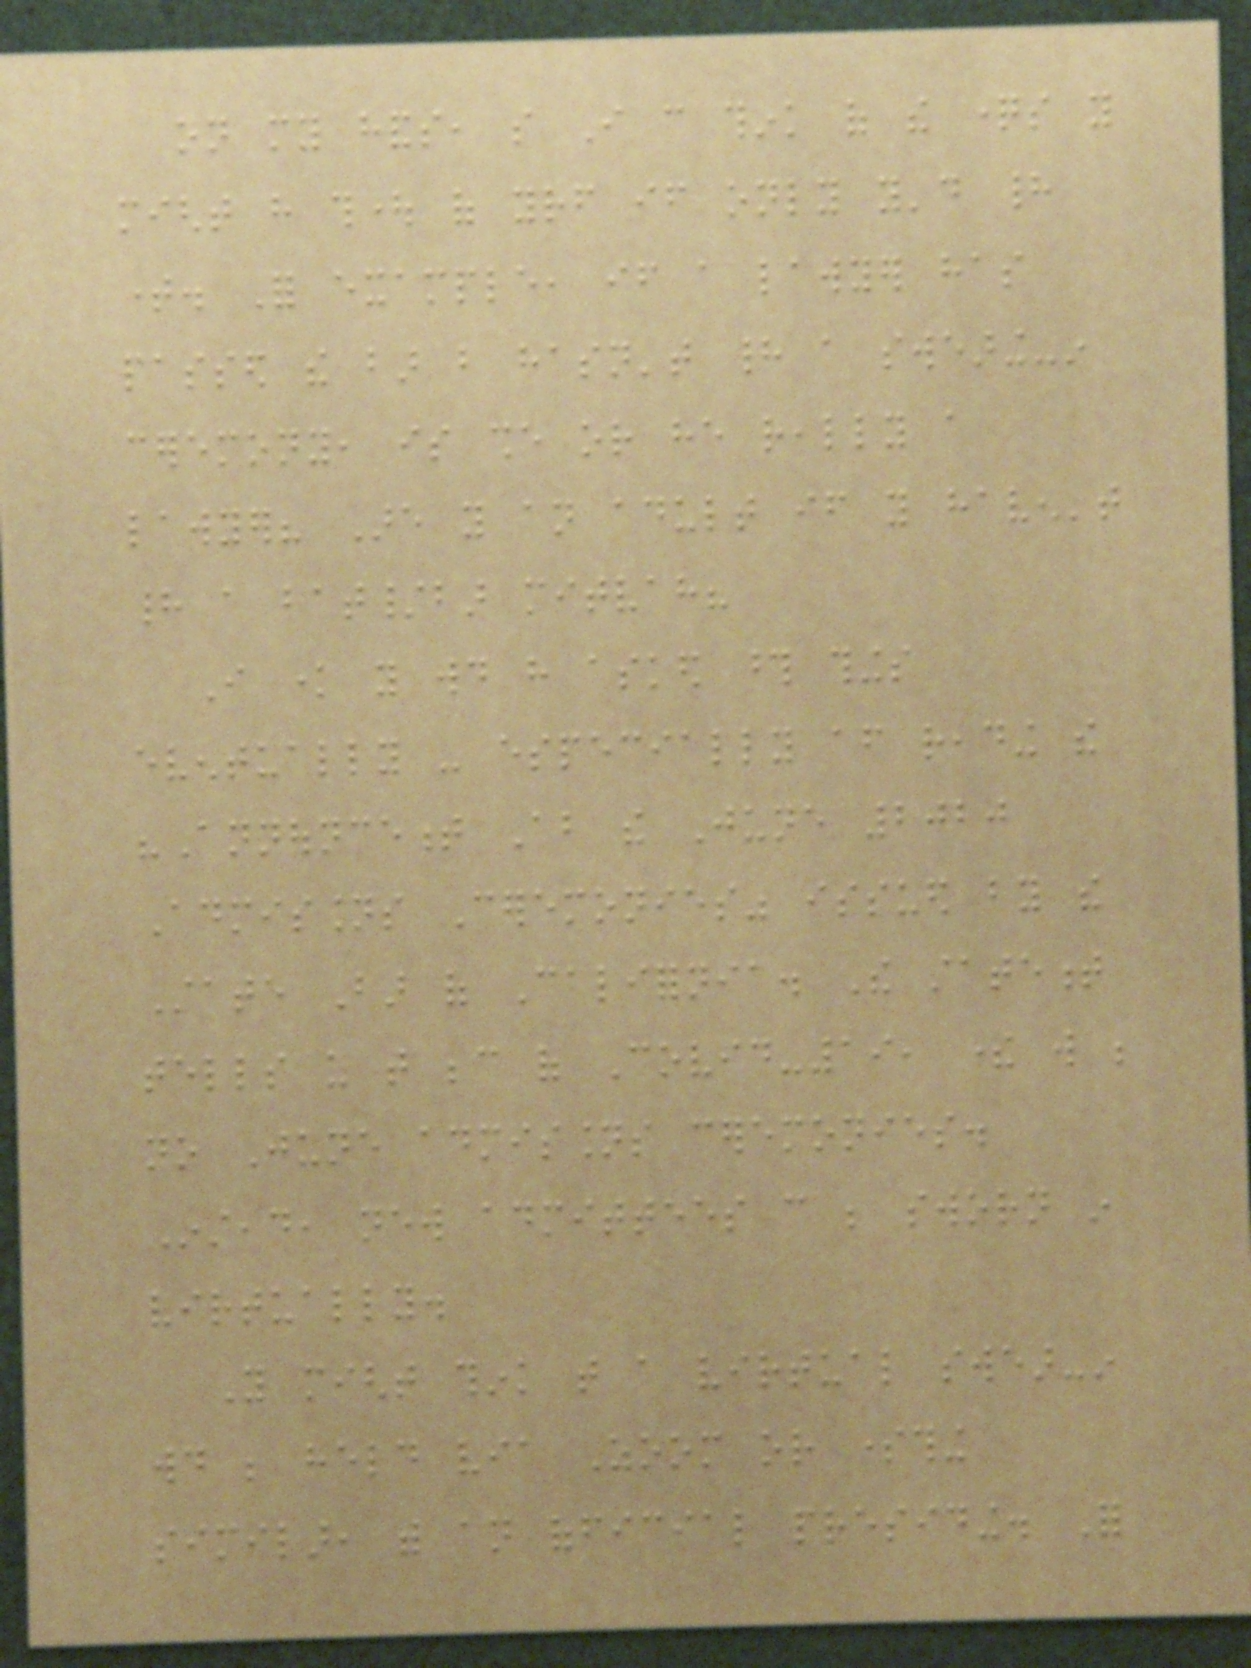on my hands, so I can think of the questions you
might have thought of yourself if only you'd had
time. For example, if a lawyer has
passed the bar but hasn't had a swearing-in
ceremony, is she or he really a
lawyer? Are you an adult if you haven't
had a bat/bar mitvah?
I know you would have asked those things
eventually - especially after reading the
"Announcement About the June 2020
Admissions Ceremonies" issued by the
State Bar of California. The statement
tells us that because of Covid-19, there will be
no June admissions ceremonies.
Instead, new admittees can be sworn in
virtually.
You might think that a virtual swear-in
would be held via Zoom or something
similar, with an official presiding. For
